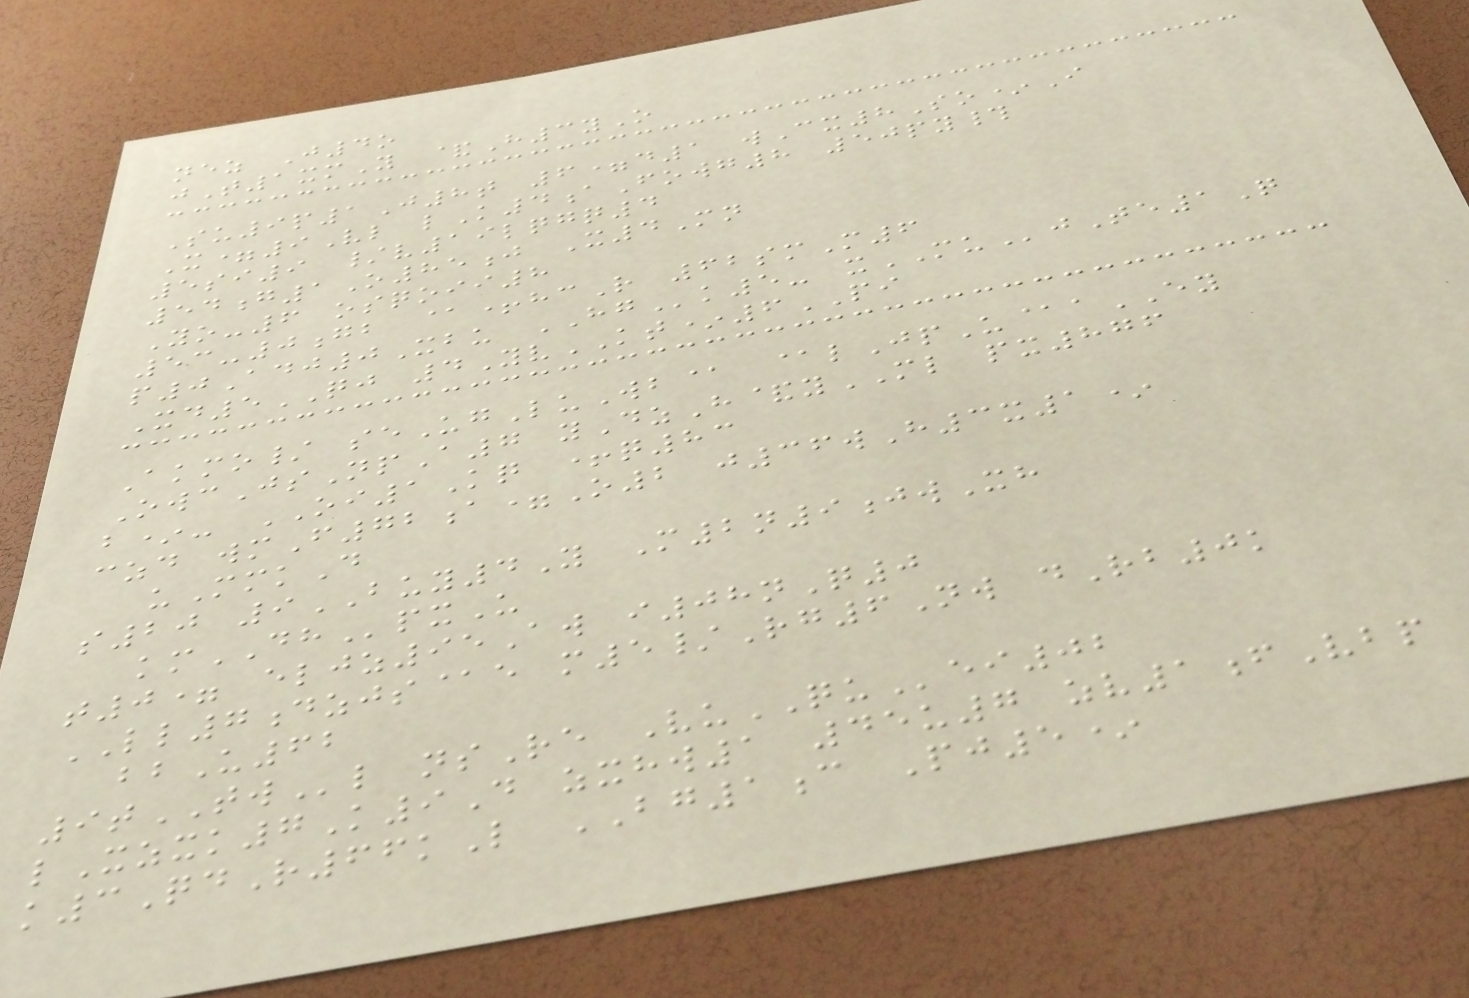nez J4o
jT1xmY &H3yO
Su9p1J8t 6=d1 wCx8So*I
X=9Vl lK4aFowg8 50py#
5si9 /v19lqgq4
54g1O85j X4Mn
Yo-6 osqoii8
53-0gb @+hcR 62smM6
p0Adj0Xbu HGk5- xMUjTe1Q
Xd5QJ 4YvKT*6PI
Akmo/ seUgLuWb@ @lJpU@aEY
OwcJsNpA7 yDzH&yML px876
b*- OI1Kq +q83
czd wmF72a=O2 j36wH3x1*
uMmkD
s20 9BUY4Y M2n9jwXh
kmDHpxU
t0= eljz95Aw i08nQ0
LL7dzjs@e m5/Rg6Nw dRb0k
bbU62
9tTWl nsRe VuQUei02
lXzxk7K9D zxhw1 45u7 zv1fVbp
k3QdR66kL BG1c Pj5*
